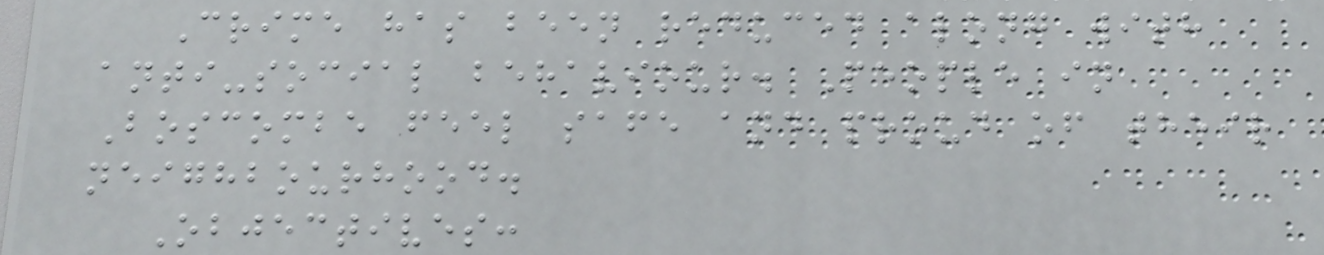Crime has been reduced along with
anti-social behaviour. People in
Boscombe feel safe and proud of their
neighbourhood.
Objectives:
